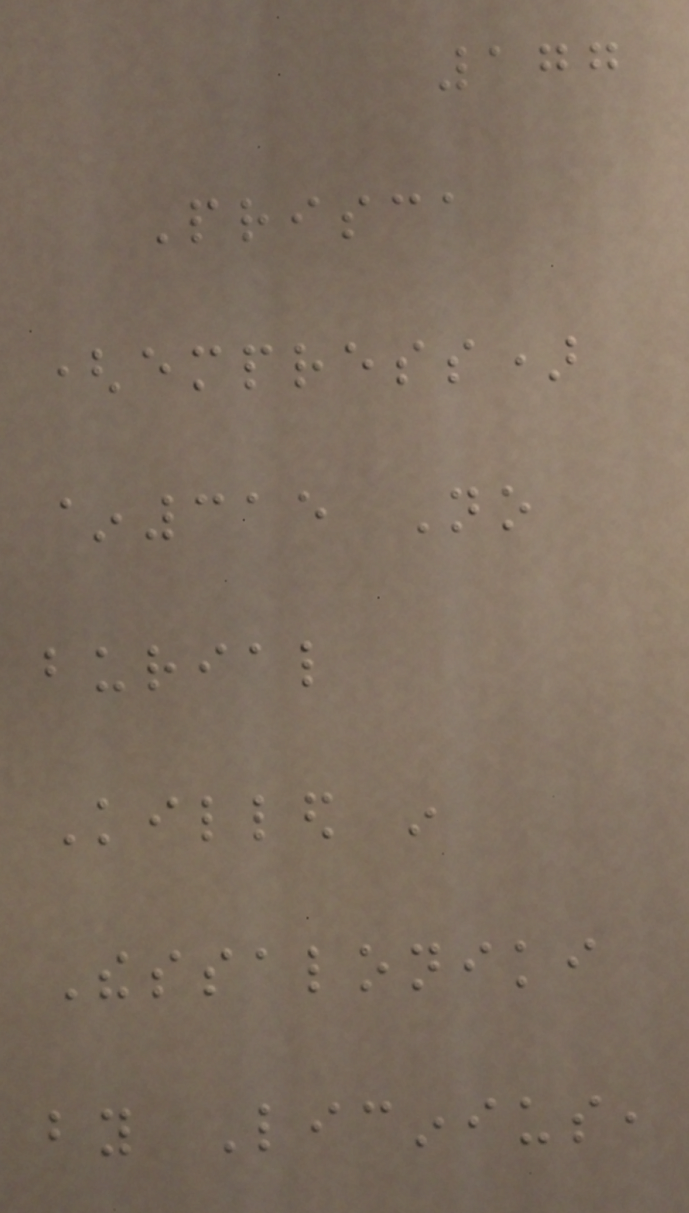177
Prisca
(empress)
~315 No
burial
Killed in
Thessaloniki
by Licinius,
